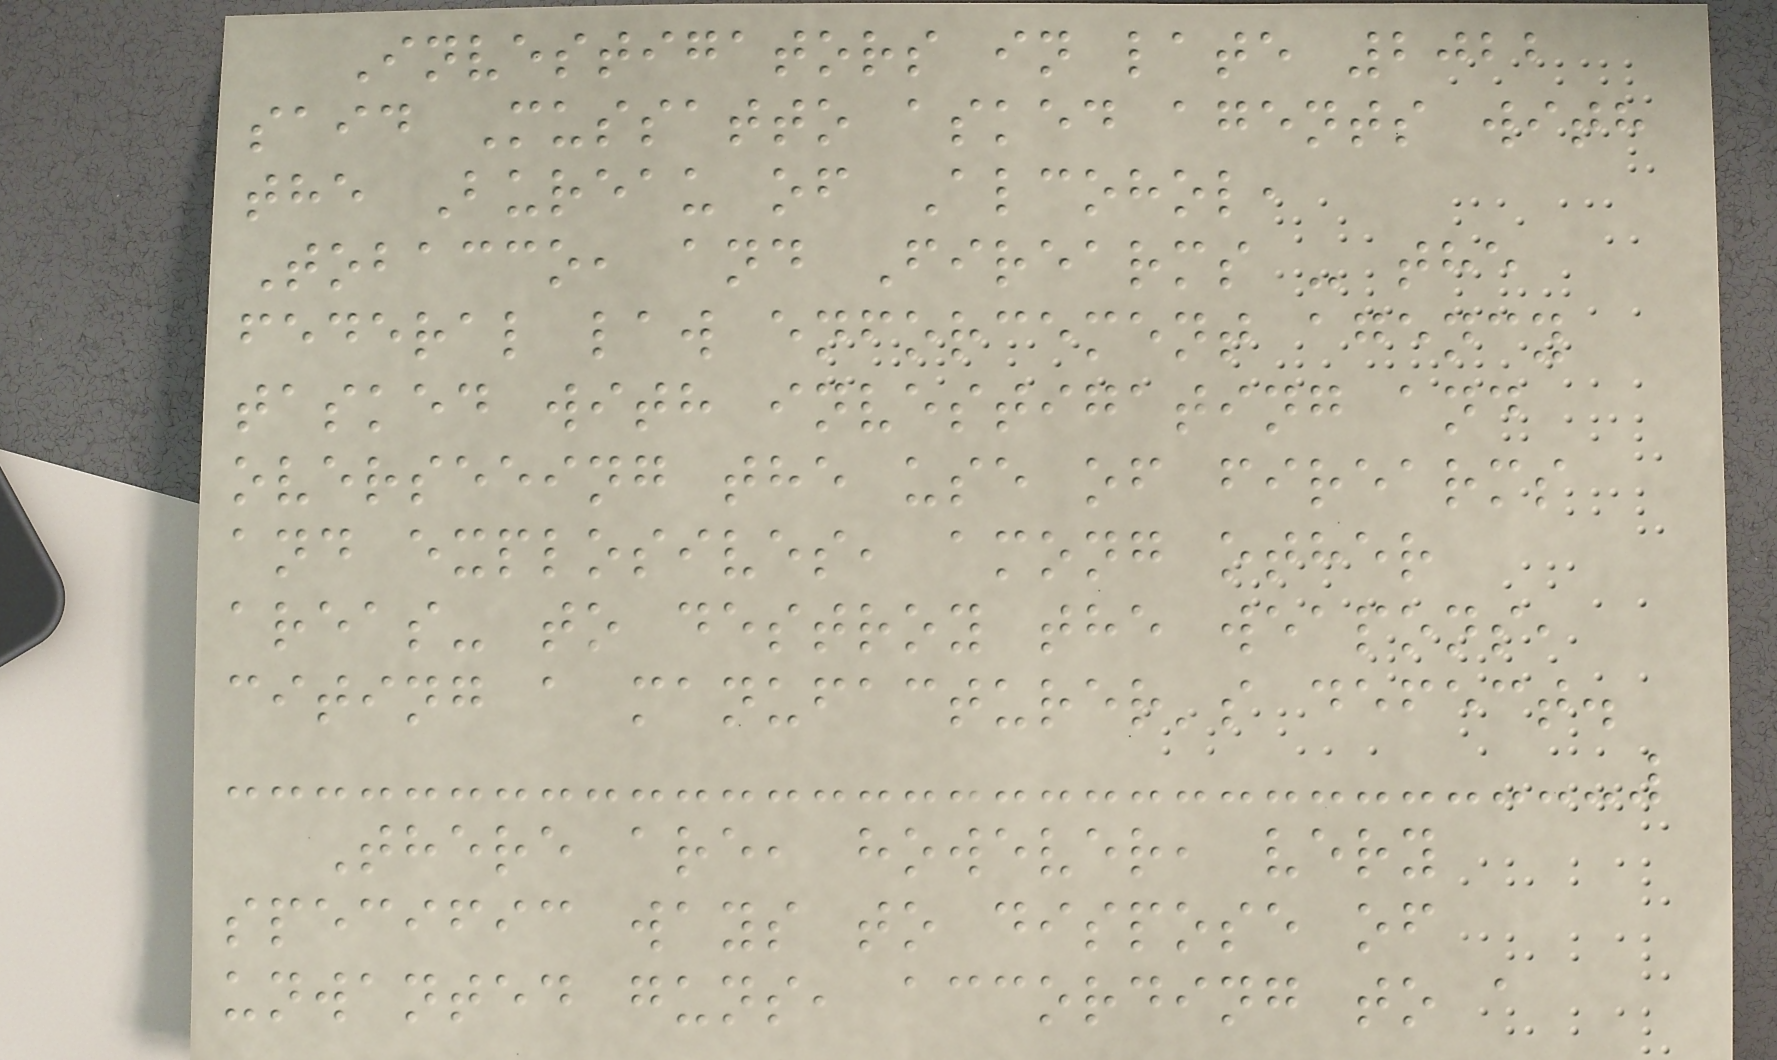Investigators in late 2022
said Mussatto asked agents with
the Bureau of Alcohol,
Tobacco, and Firearms - the
federal law enforcement agency
tasked with investigating and
overseeing the use of firearms
and explosives, among other
areas- to destroy the weapons,
citing a manufacturer's defect.
There are, however, very
specific ways to dispose of
unwanted guns, according to a
